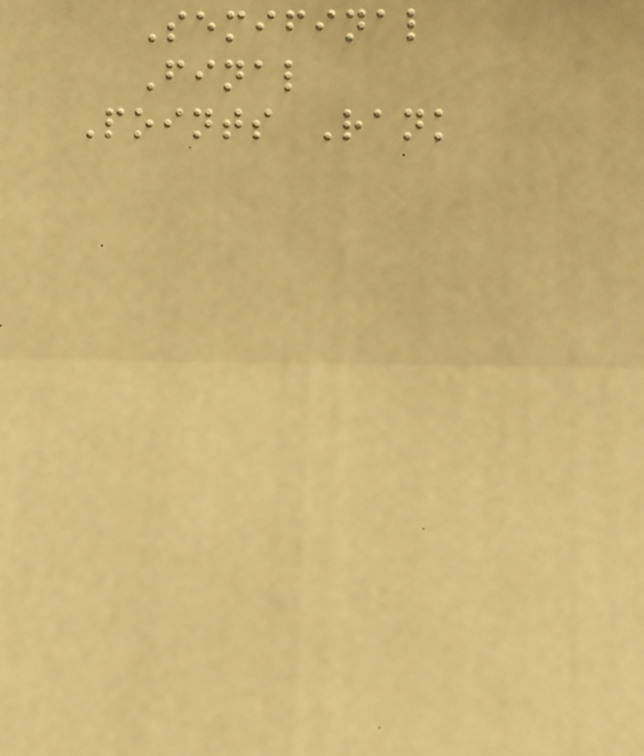Semifinal
Final
Points Rank
